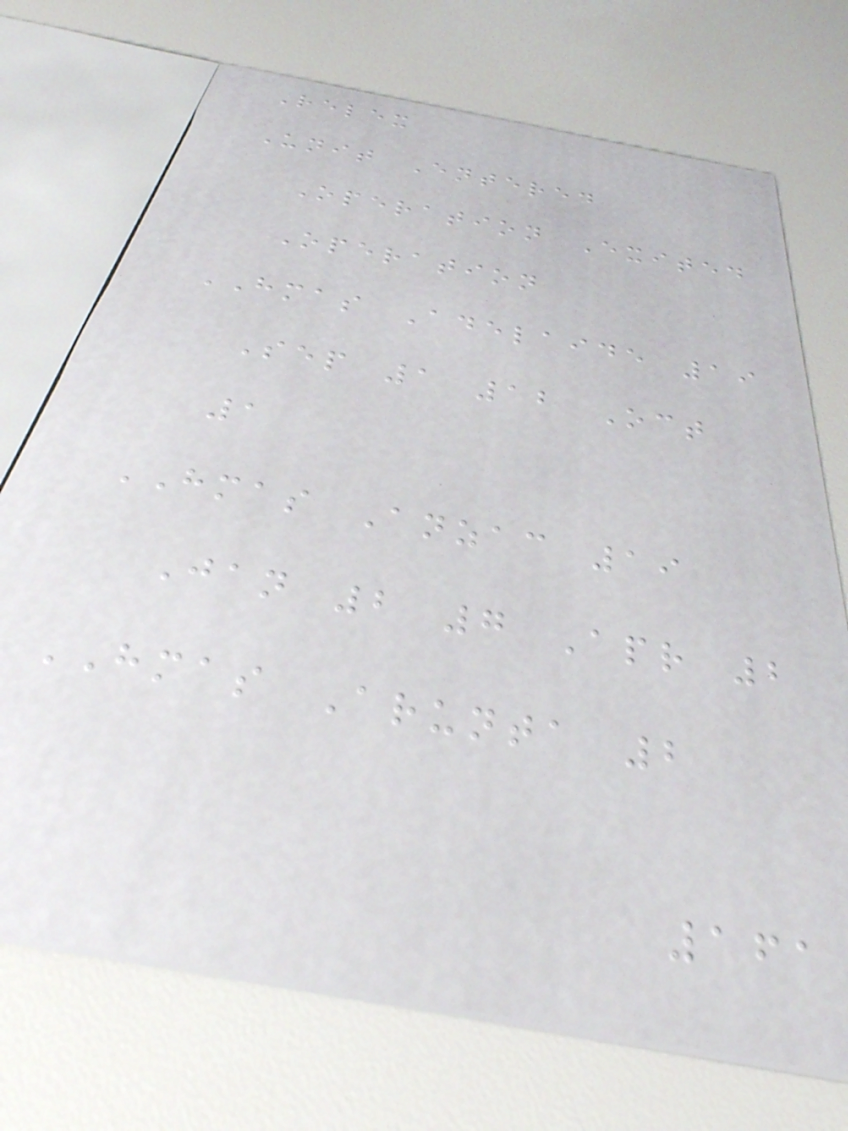Relex
Unit Entered
Operation Exited
Operation
HMAS Adelaide 19
Sep 1 12 Oct
1
HMAS Anzac 19
Jan 2 7 Apr 2
HMAS Arunta 2
161
